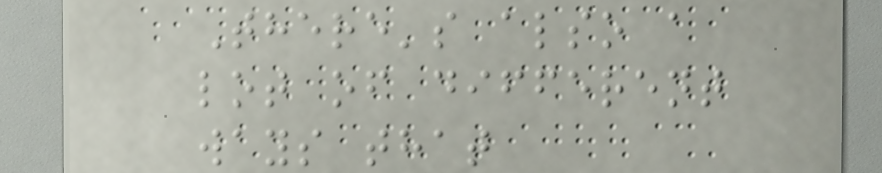There's also a
lot of different
ways that
